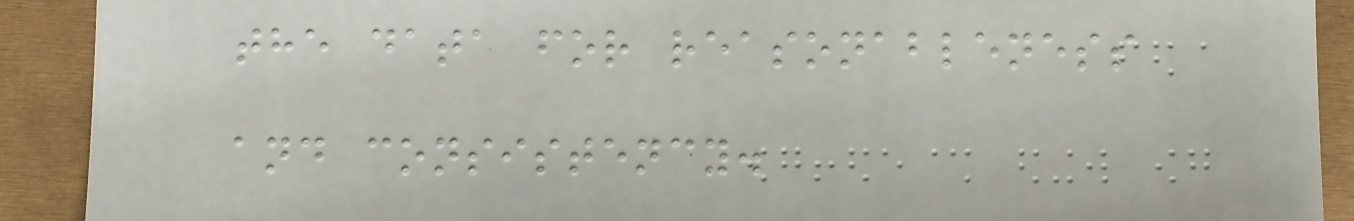the data for reasonableness
and consistency.
